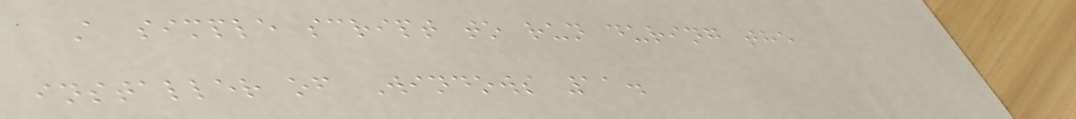A simple script to run during the
installer of Windows 11.
